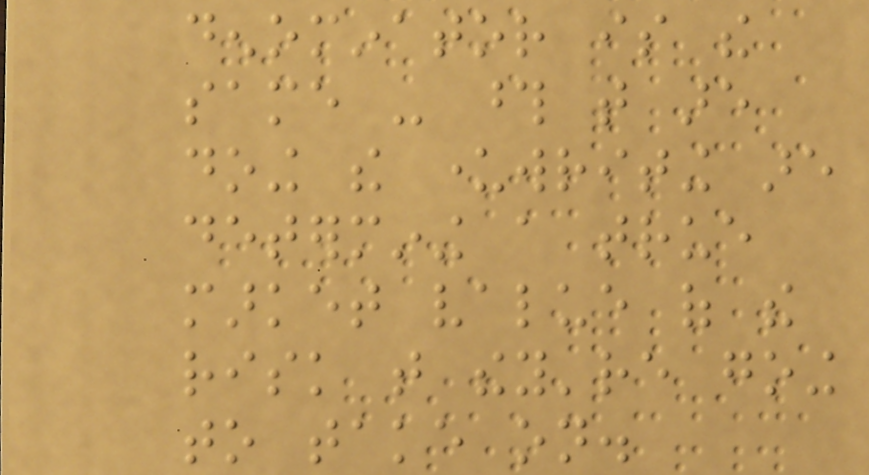denominator is the
same - those that are
doing the underwriting are
determining a true
market value of the
risk that they're going
to take on.
